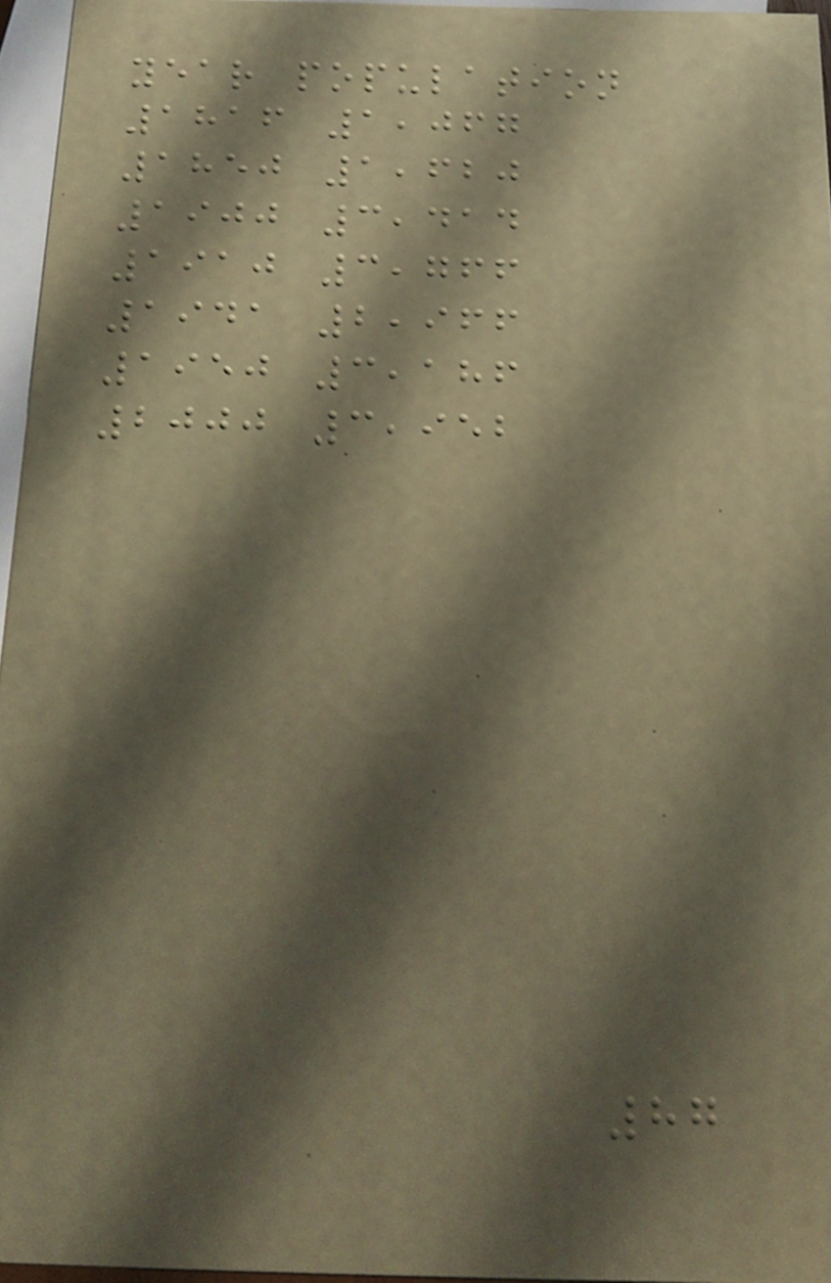year population
1816 1,067
1850 1,620
1900 3,414
1910 3,766
1941 2,966
1950 3,186
2000 3,952
87
